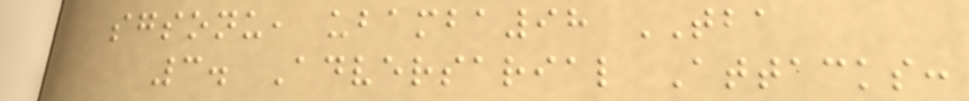sgsonu, ubamba98 TBA
3. Adversarial Attacks:
